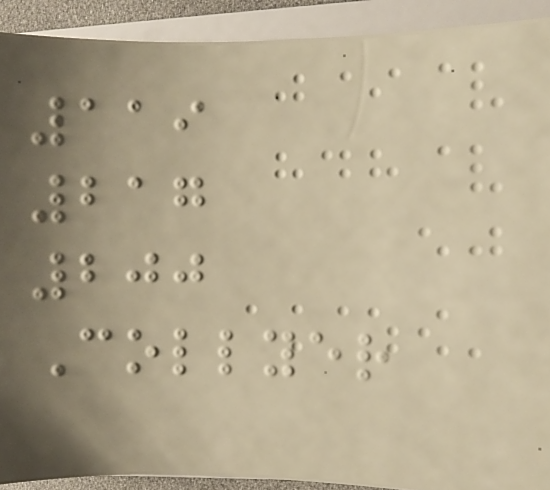119
217
200
Collyer
